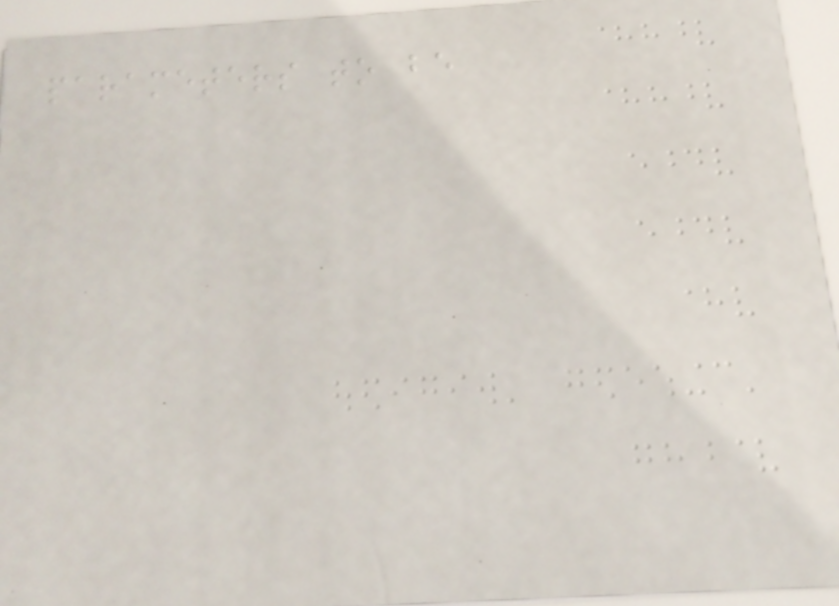parameters to be
